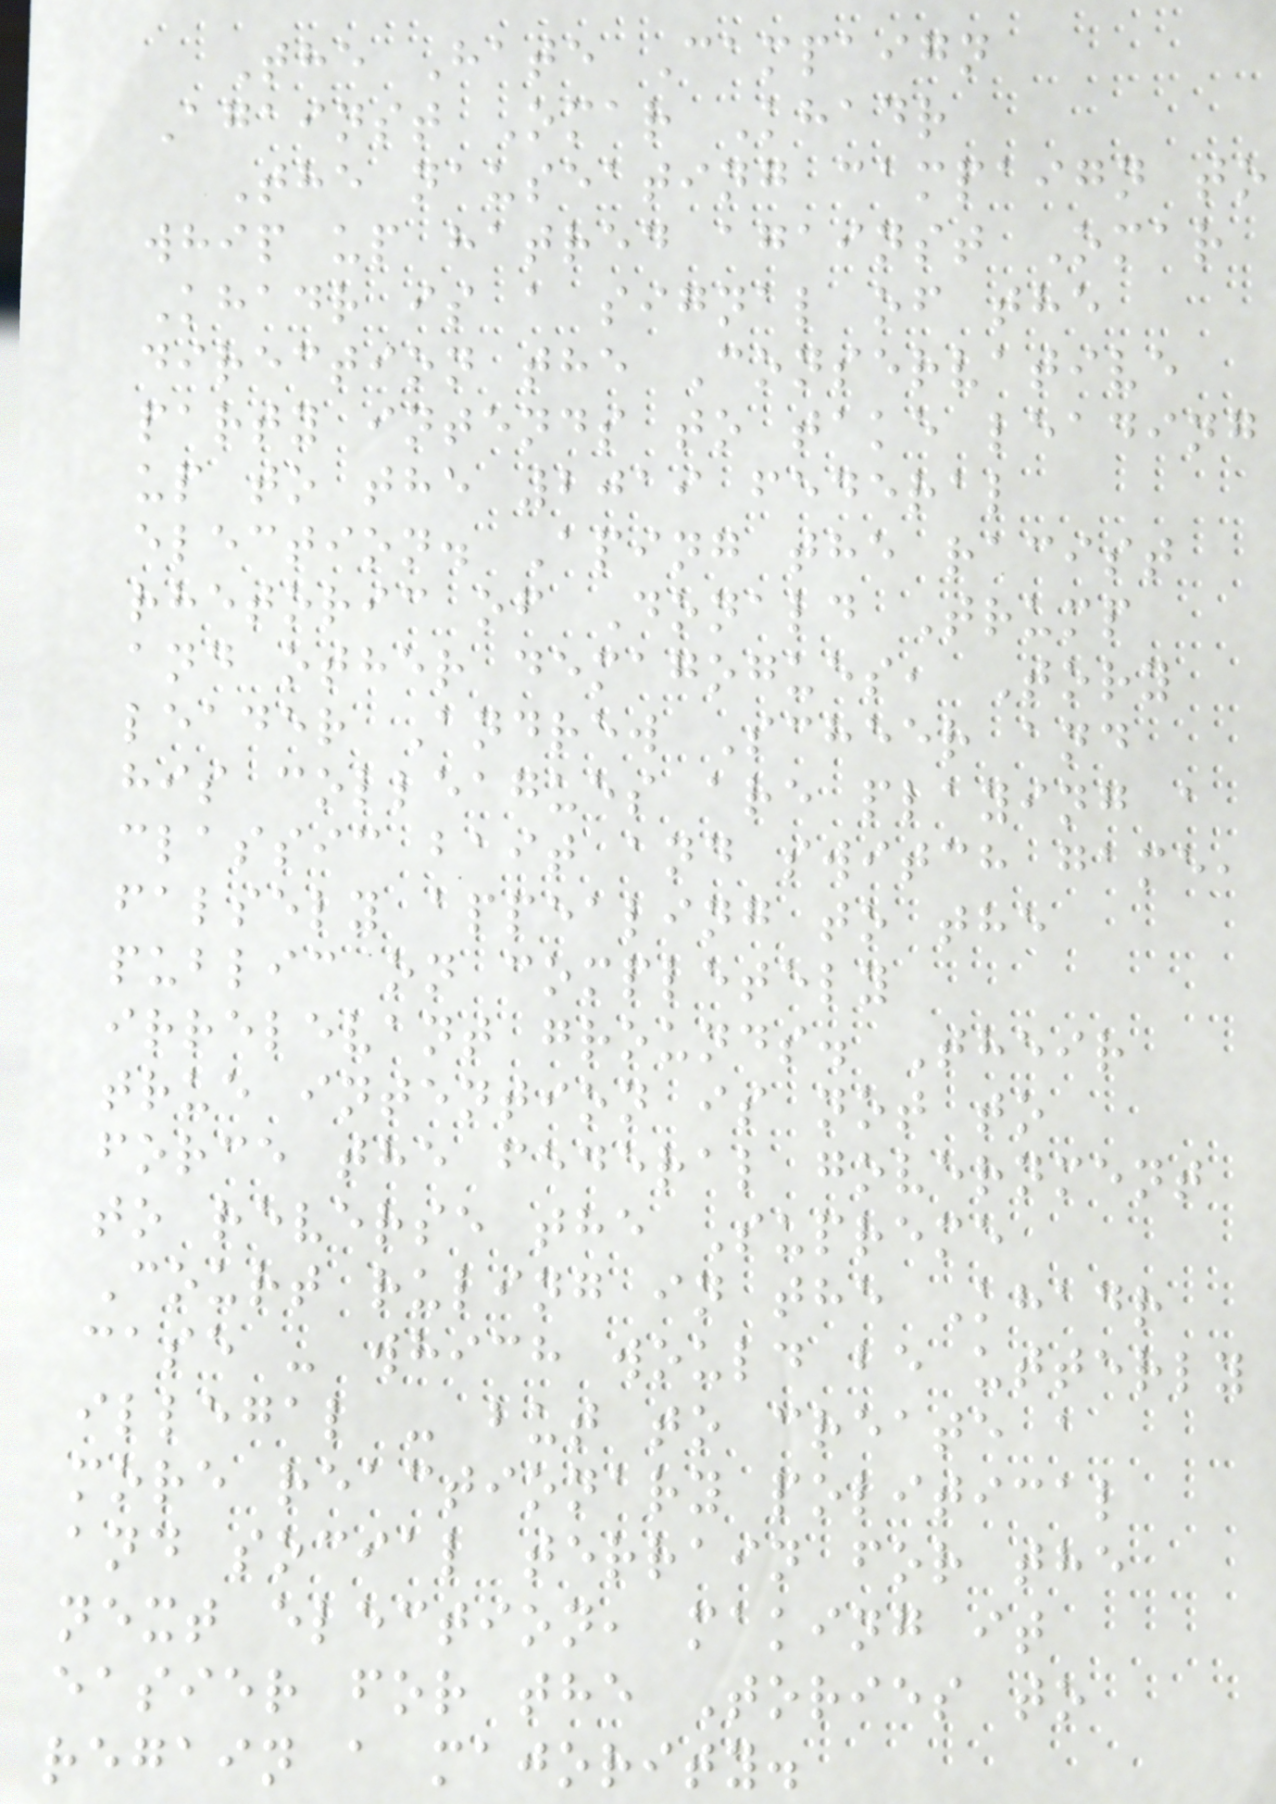The Hate Campaign
Against Omar Khadr
The nauseating campaign to
whip up hatred against Omar
Khadr is a signal of the
direction the Conservative
party intends to take leading
up to the 2019 federal
election. Aping the racist
rhetoric of Donald Trump
and other demagogues, Tory
leader Andrew Scheer and
his colleagues are playing a
classic bait and switch game,
falsely appealing to the
public on completely
irrelevant grounds. Their
true intention is not to
force the federal government
to reverse the Supreme
Court ruling in the Khadr
case - which would be utterly
illegal - but to create a
more reactionary political
and social terrain for the
next election, making it
easier for the Tories to
regain a majority.
